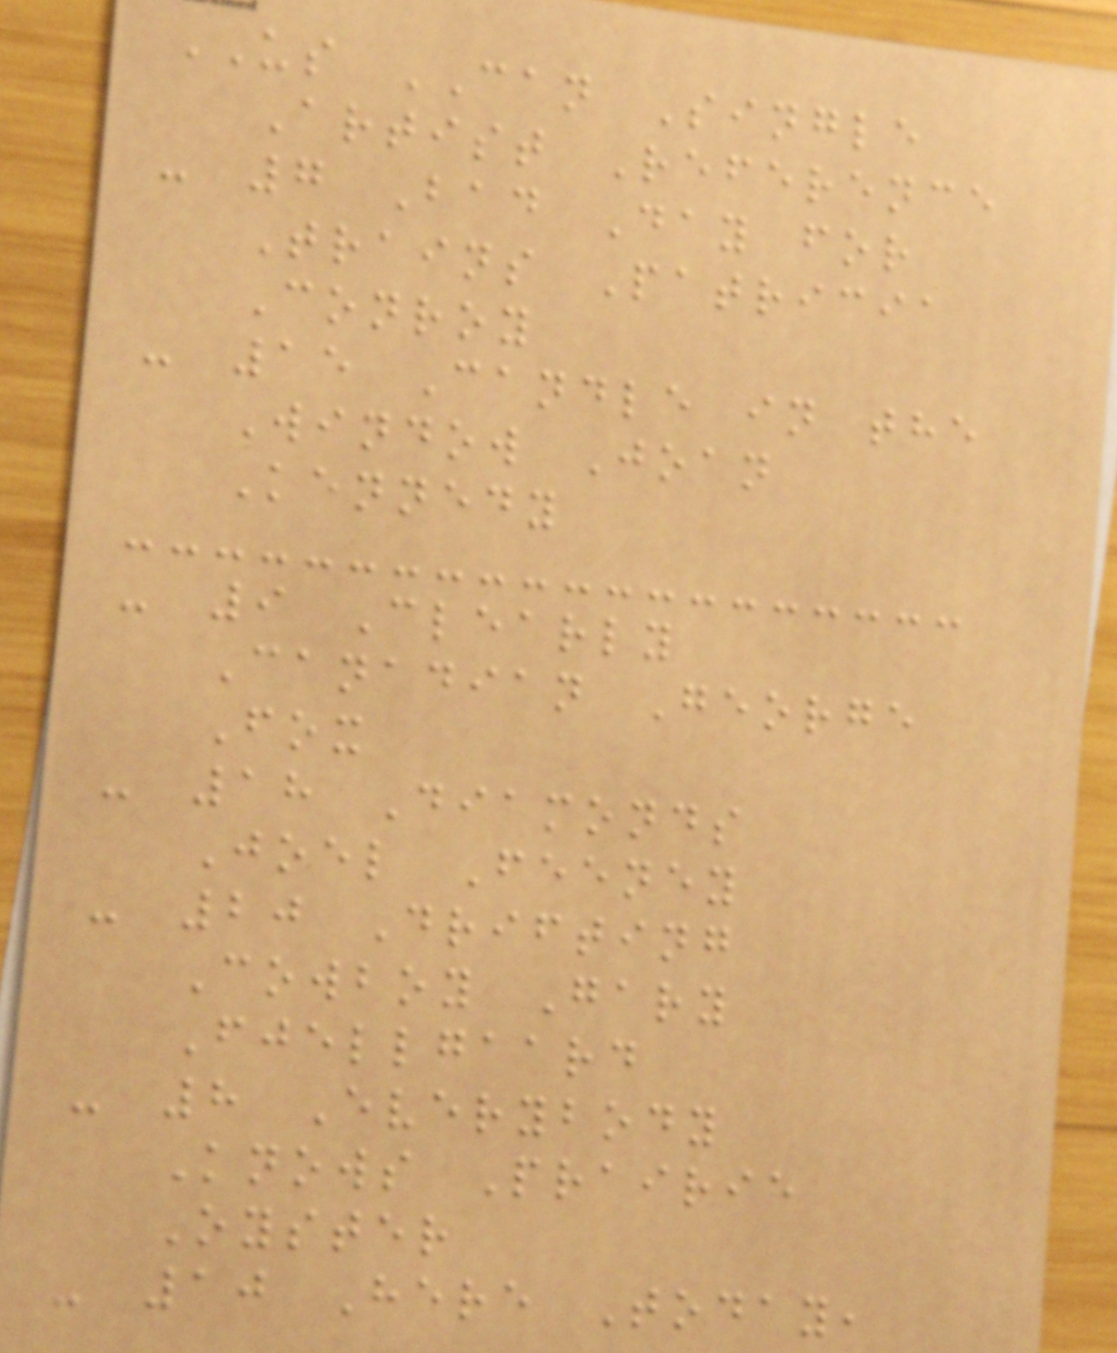US CAN Single
Artist Reference
- 7 Bad Day for
Trains Patricia
Conroy
- 15 Candle in the
Window Joan
Kennedy
- 9 Clearly
Canadian George
Fox
- 18 Diamonds
Joel Feeney
- 20 Drifting
Cowboy Gary
Fjellgaard
- 8 Everybody
Knows Prairie
Oyster
- 10 Here Today,
